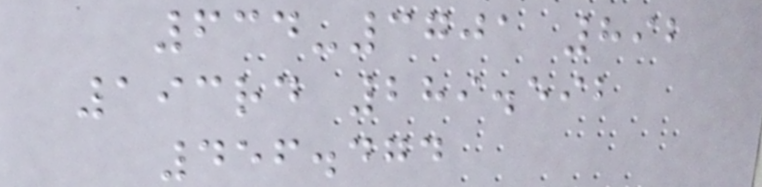634-3701 892
193rd 289.592
456.474
